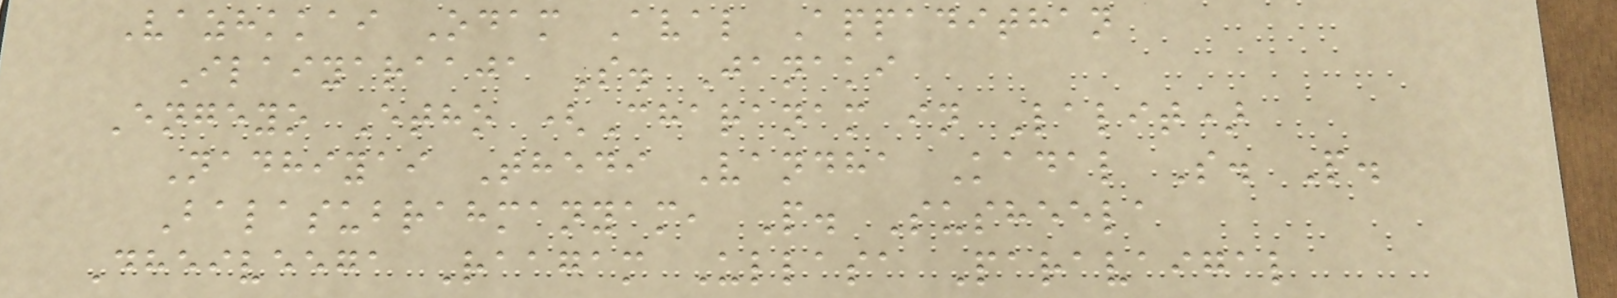Vazhkkai Odam Aval Appadithan
Ilaiyaraaja S. Janaki
Engeyo Etho (Charanam in Lalit)
Nadhiyai Thedi Vandha Kadal S. P.
Balasubrahmanyam, P. Susheela
Dheiveega Raagam Ullasa Paravaigal
